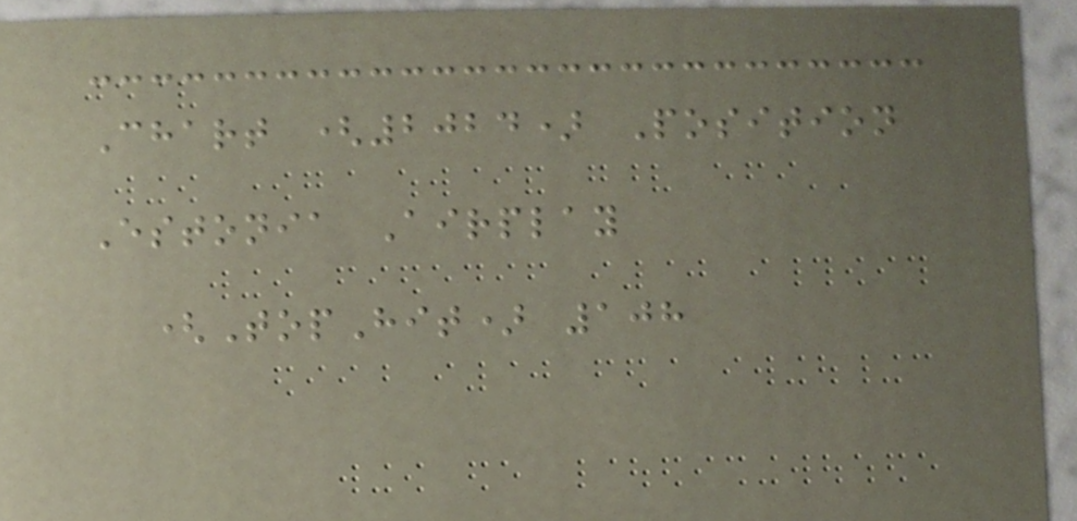Chart (2024) Position
Estonia Airplay
(TopHit) 108
